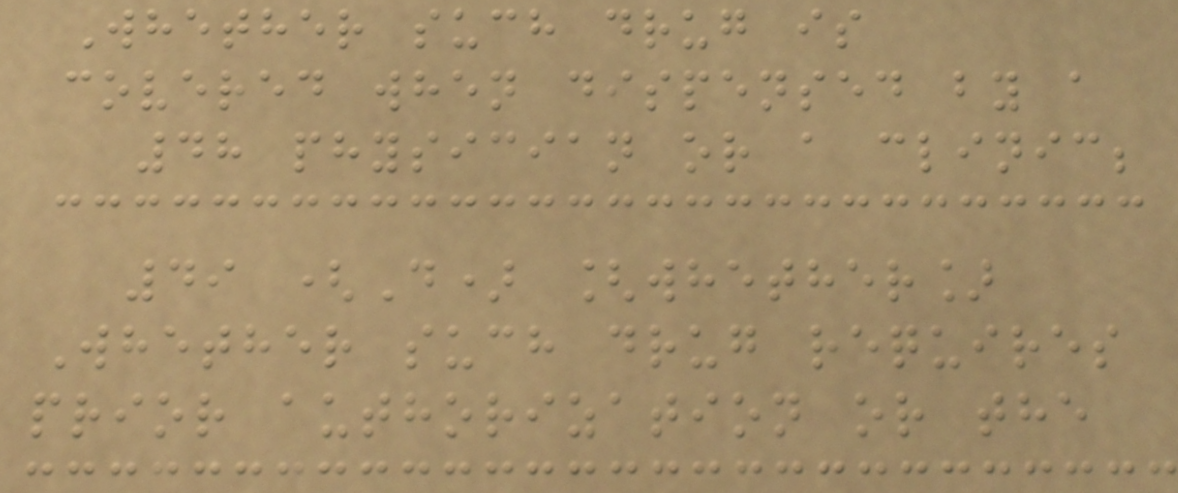Whether such drug is
covered when dispensed by a
48 physician or a clinic;
49 (D) [whether]
Whether such drug requires
prior authorization or the
